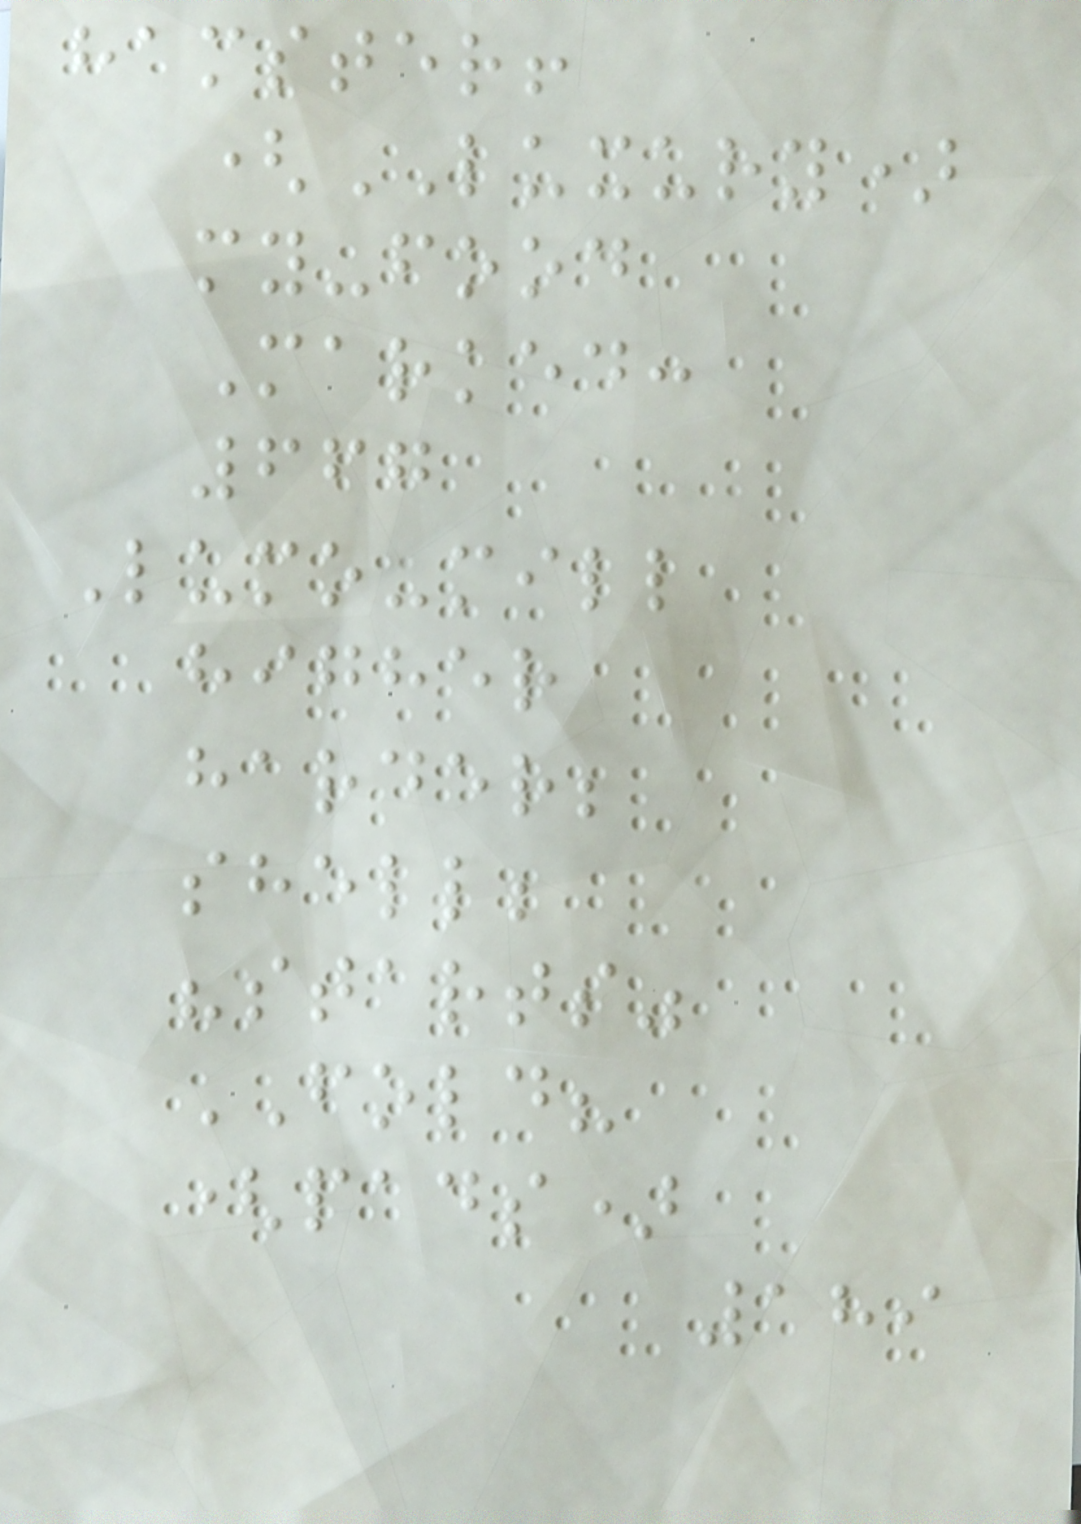hamster!
(LUXURY)
my-food
Marked:
667
Lumo-mill
higher
harder;
shell;
"starts"
FOLD?
(pads)
189
